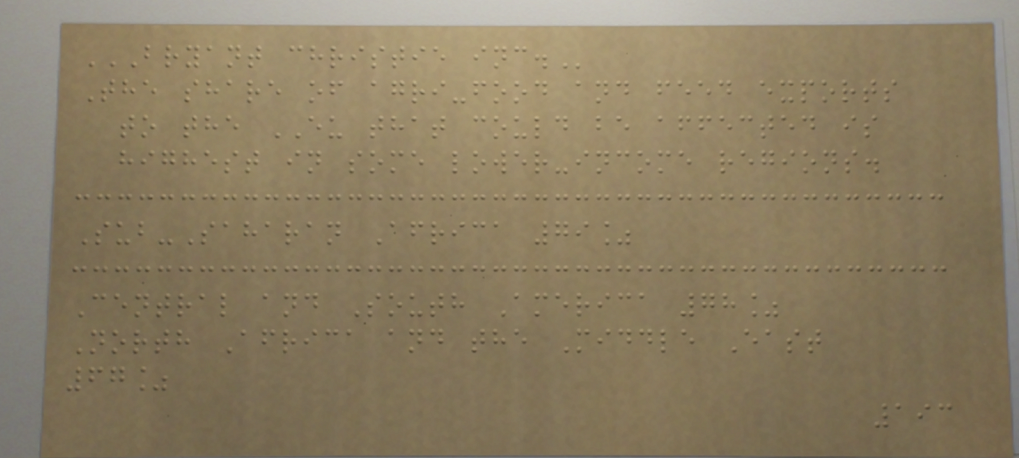BRYANT CHRISTIE INC.
The share of agri-food and feed exports
to the EU that could be affected is
highest in some lower-income regions.
Sub-Saharan Africa 79%
Central and South America 78%
North Africa and the Middle East
67%
193
